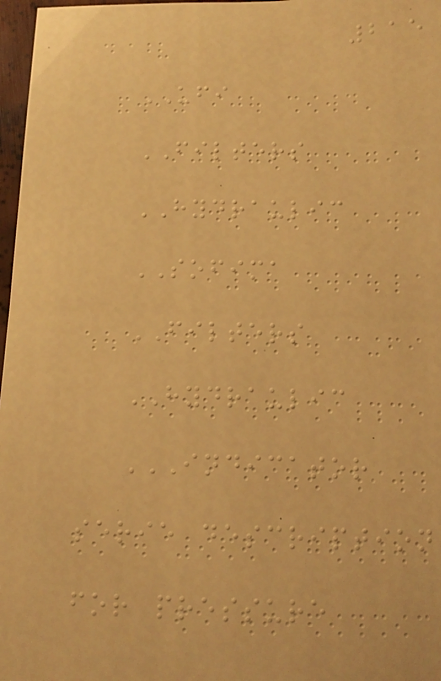215
UFI
FILTERS
HYDRAULIC
SOFIMA
FILTERS
HYDRAULIC
INDICATOR
SERIE DESCRIPTION
FOR PRESSURE
